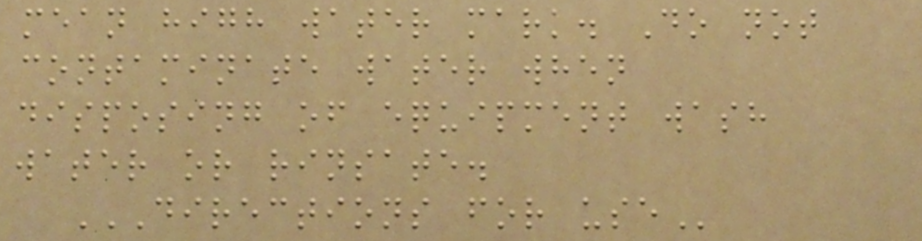mean high water mark. Do not
contaminate water when
disposing of equipment wash
water or rinsate.
DIRECTIONS FOR USE
